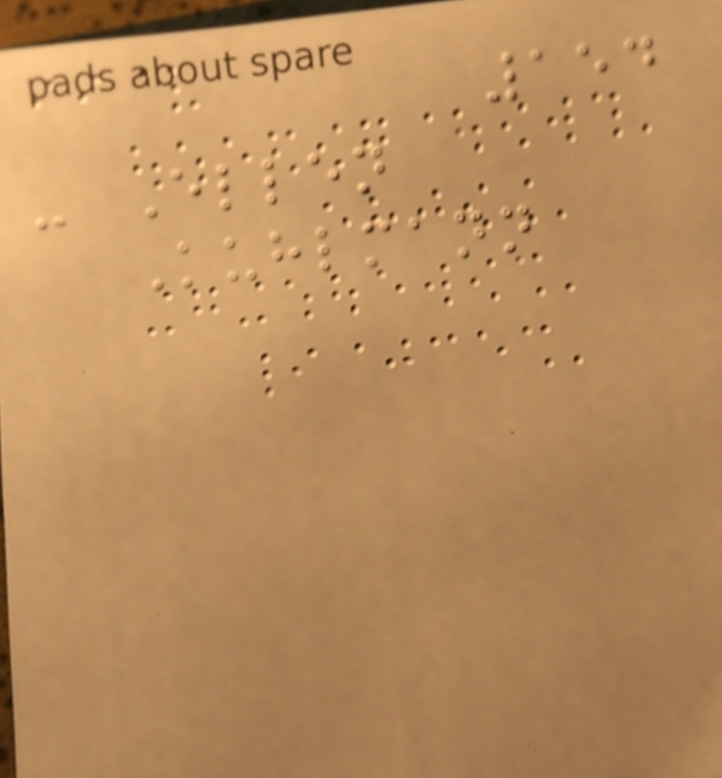154
- Ellen
Kuhlmann
